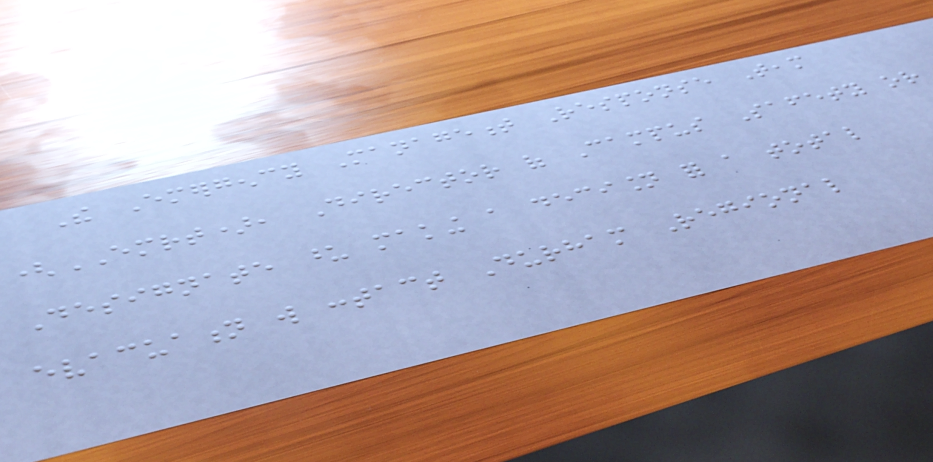The Emergency Management Response Team
(EMRT), Director of Campus Safety or
Designate upon making a decision for a total
evacuation will contact Durham Regional
